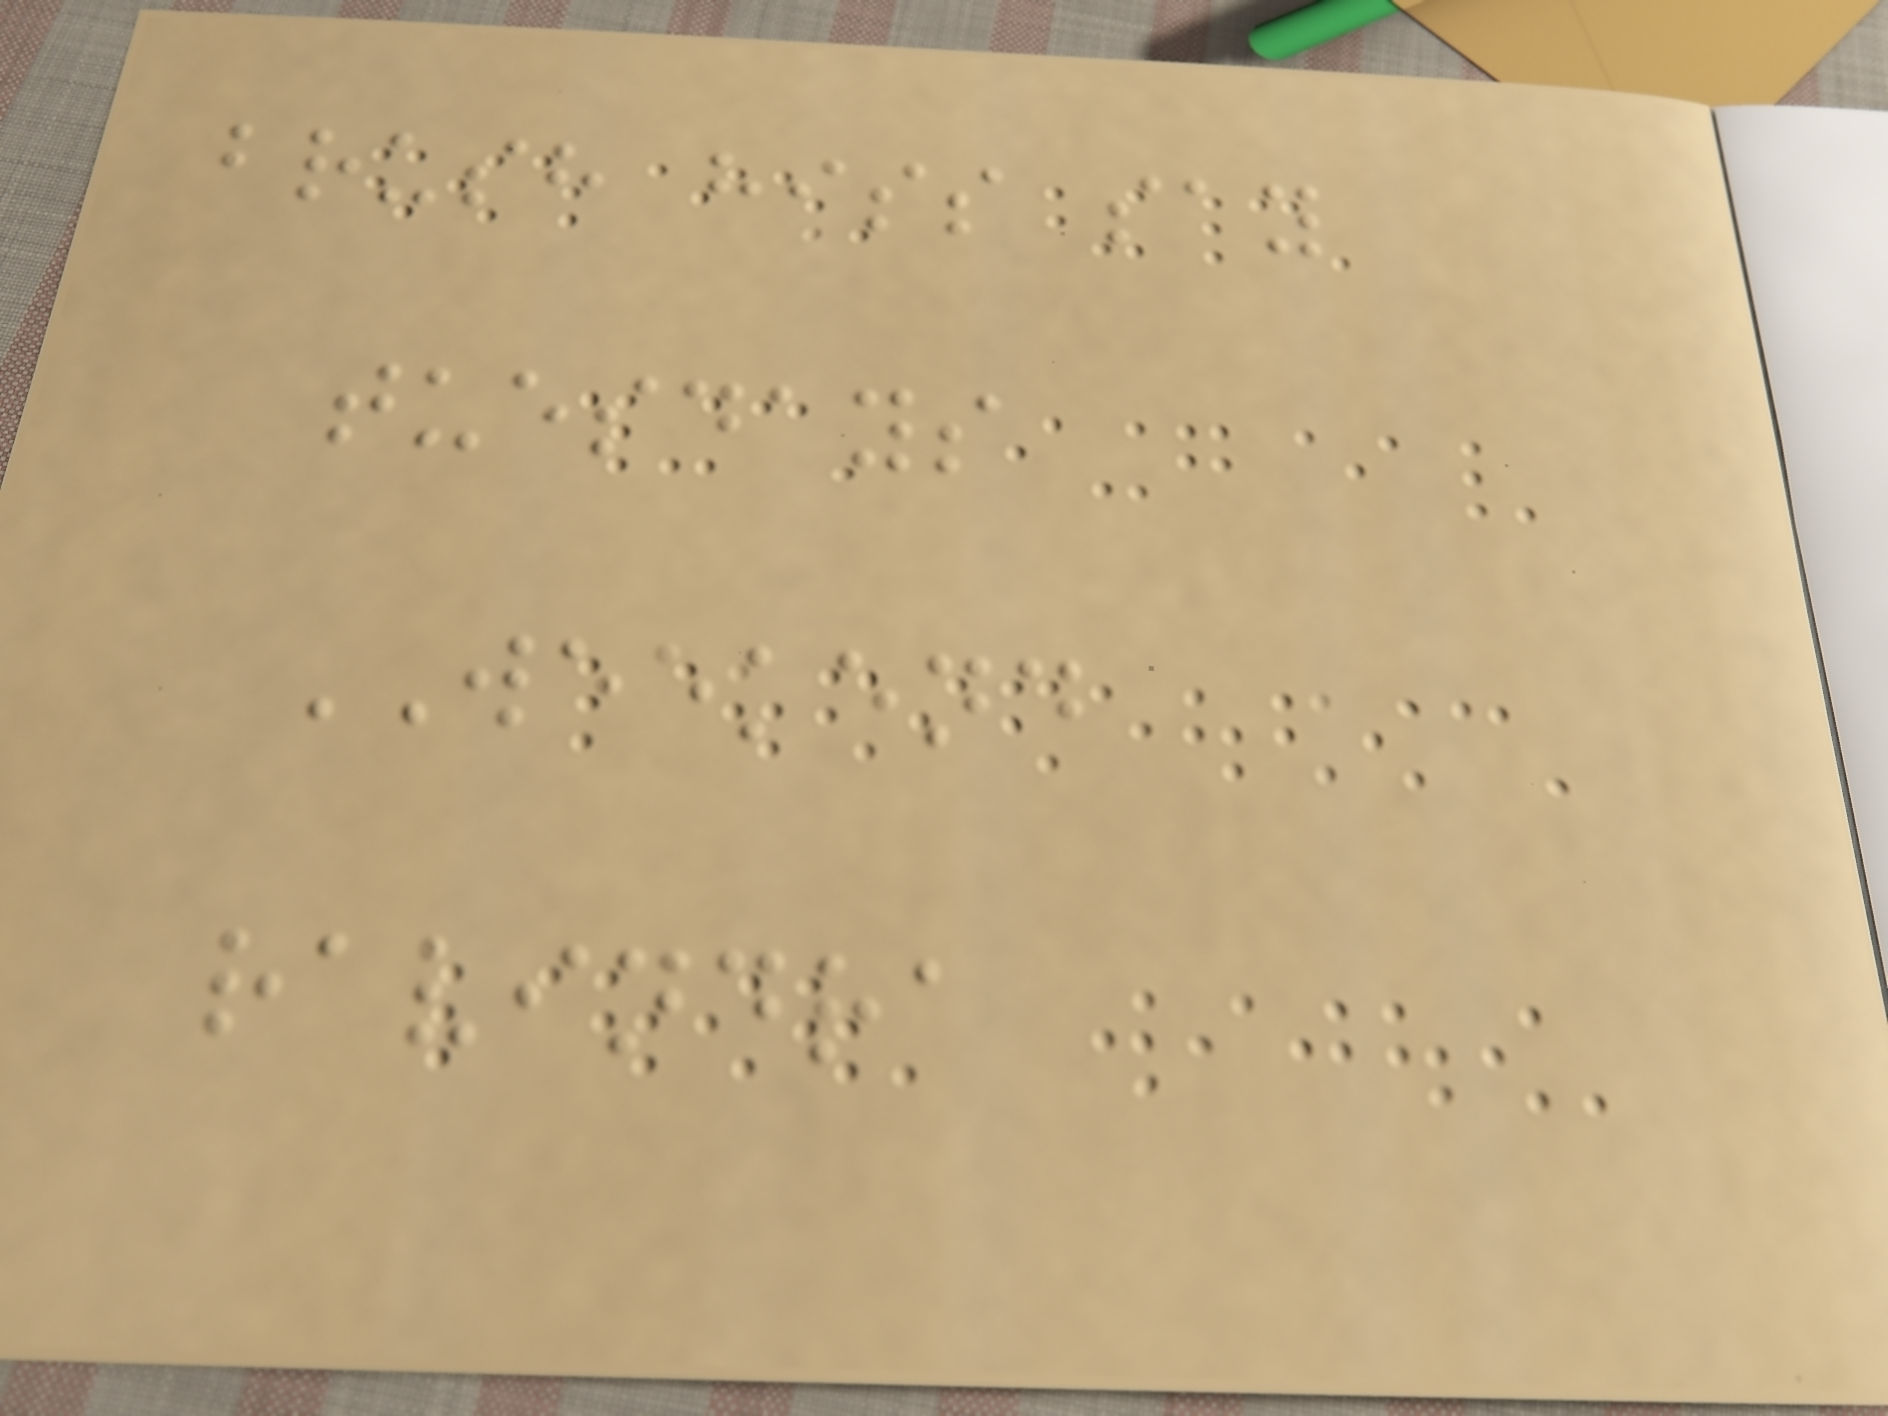brush hiss say
tuesdays
WEEKEND
ravindra
